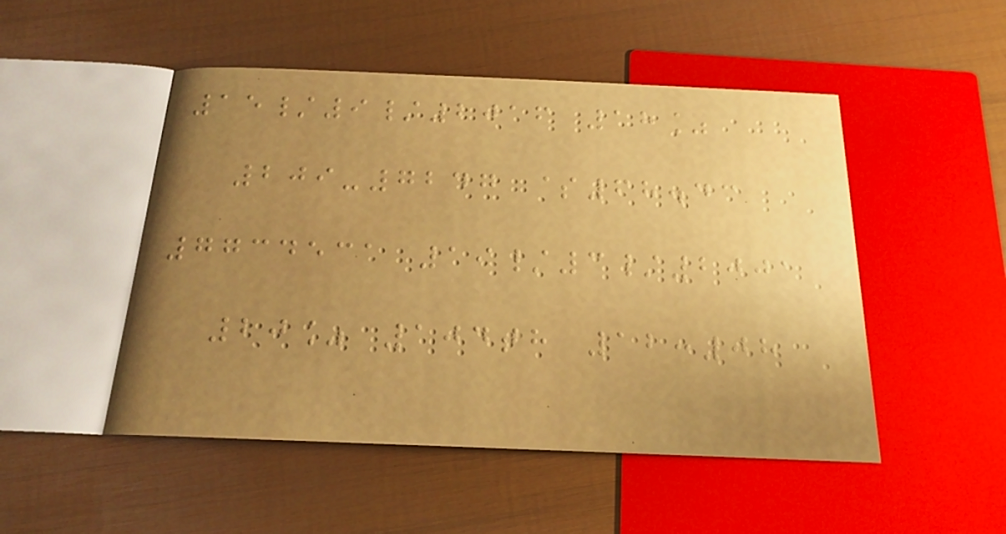15/9/2016 18%
209-7247 $68.43
7734531 19/3/2001
20% 104th 12:08
